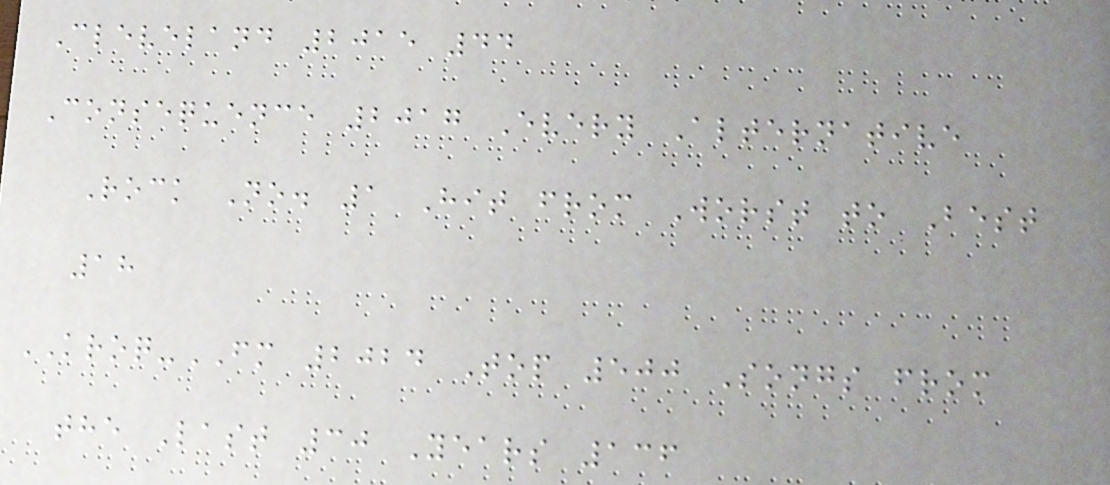Cleveland 2015 44
Consequence 2017 Every Alternative
Rock No. 1 Hit from Worst to Best
18
KROQ-FM 2024 Top 500 Songs from
the Last 30 Years 136
